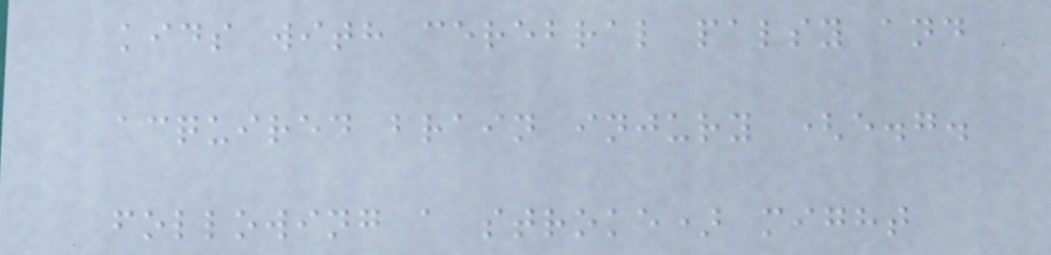kids with cerebral palsy and
acquired brain injury (e.g.
following a stroke) might
